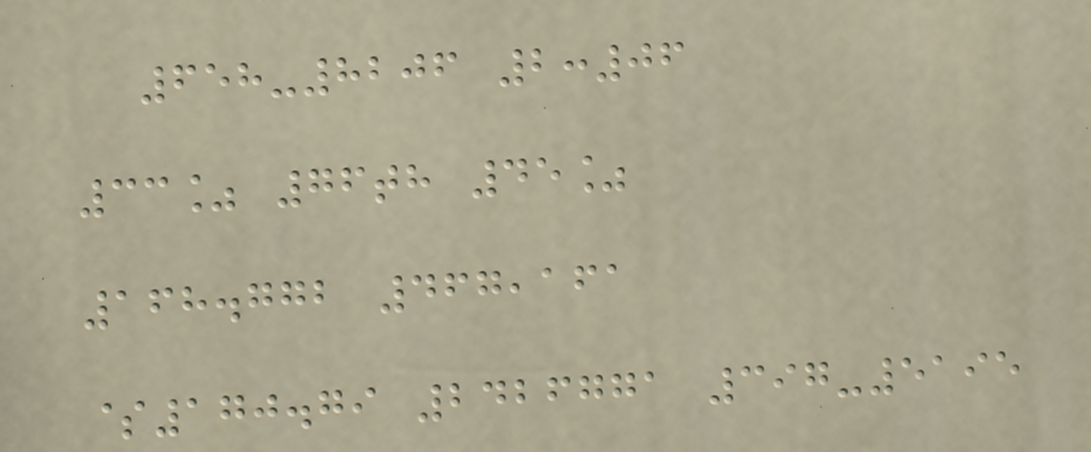658-8206 2:06
33% 76th 45%
168.772 467,161
$170.79 2426771 397-5195
